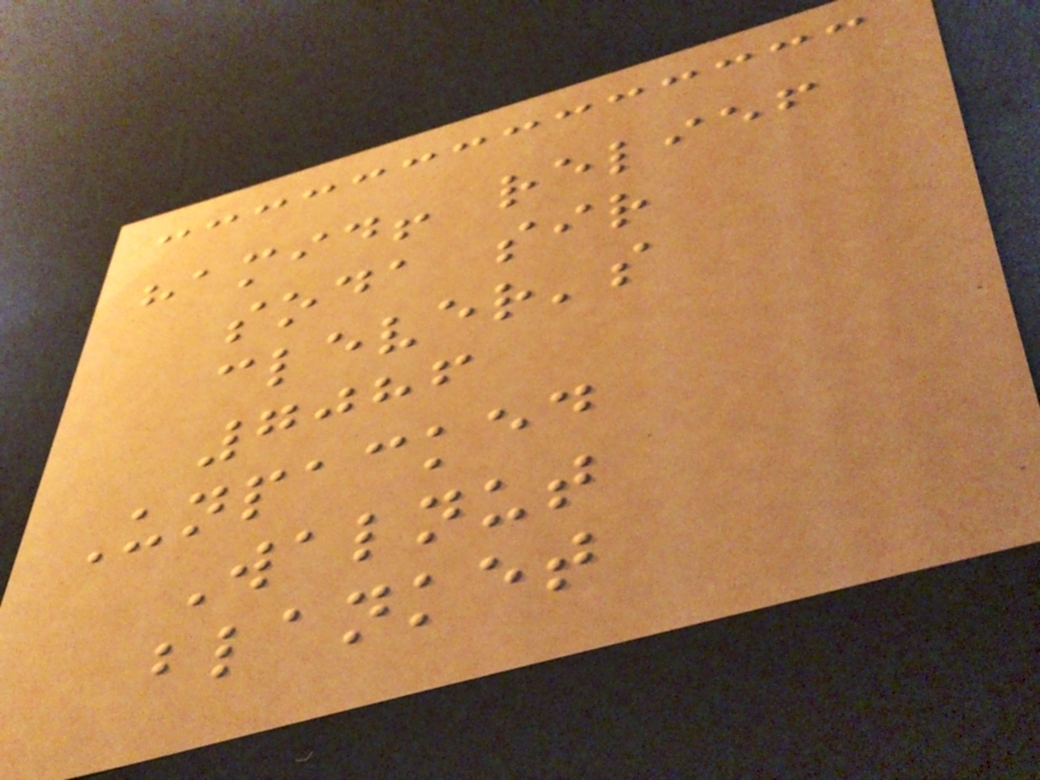hamid! relief
soda sir
clever's
7086
Unpacked
Walnut
blanket
